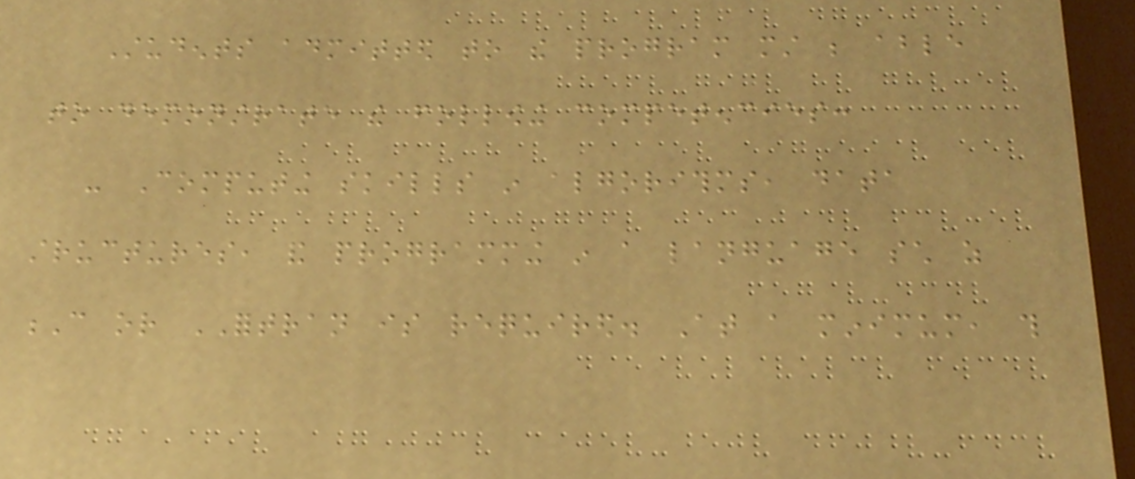Students admitted to the program must be able
to demonstrate the following competencies:
- Computing skills in algorithms, data
structures, and programming in a language such as
C or FORTRAN is required. At a minimum, this
